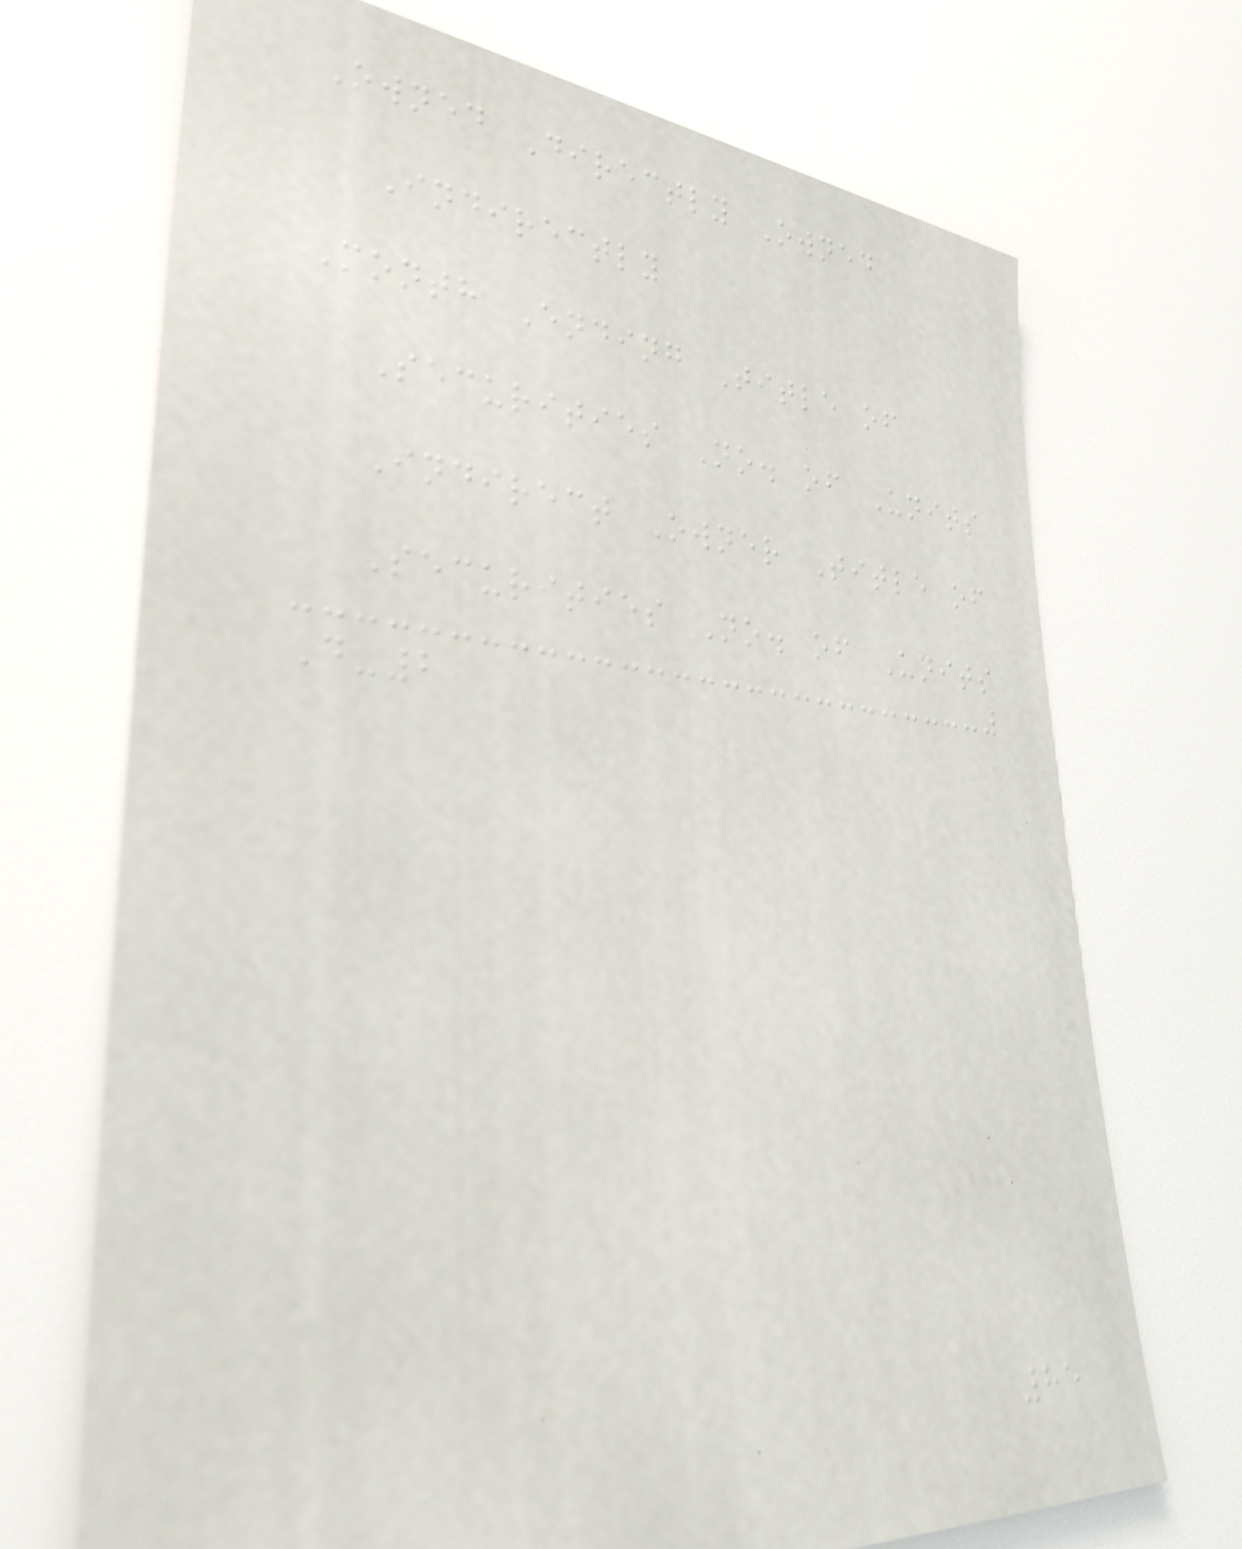Owned Directly Owned
Indirectly
Month Ending Title of
Securities No. of Units
Indirect Owner Title of
Securities No. of Units
D-2
85
